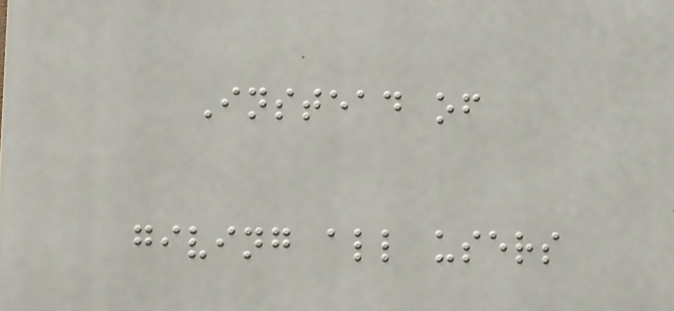Instead of
giving all users
